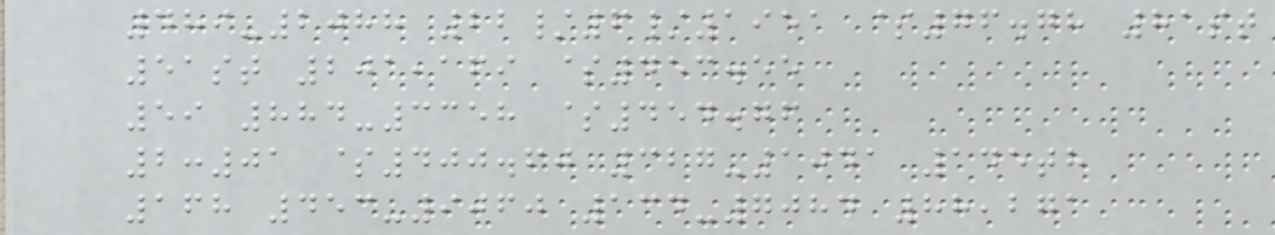489-2088 22/6/1951 $76.78 81st
51st 201,169 $453.55
59 884-3358 $454.76
2:01 $400.60 327-1041 145th
168 453-9060 134-7084 88,271
